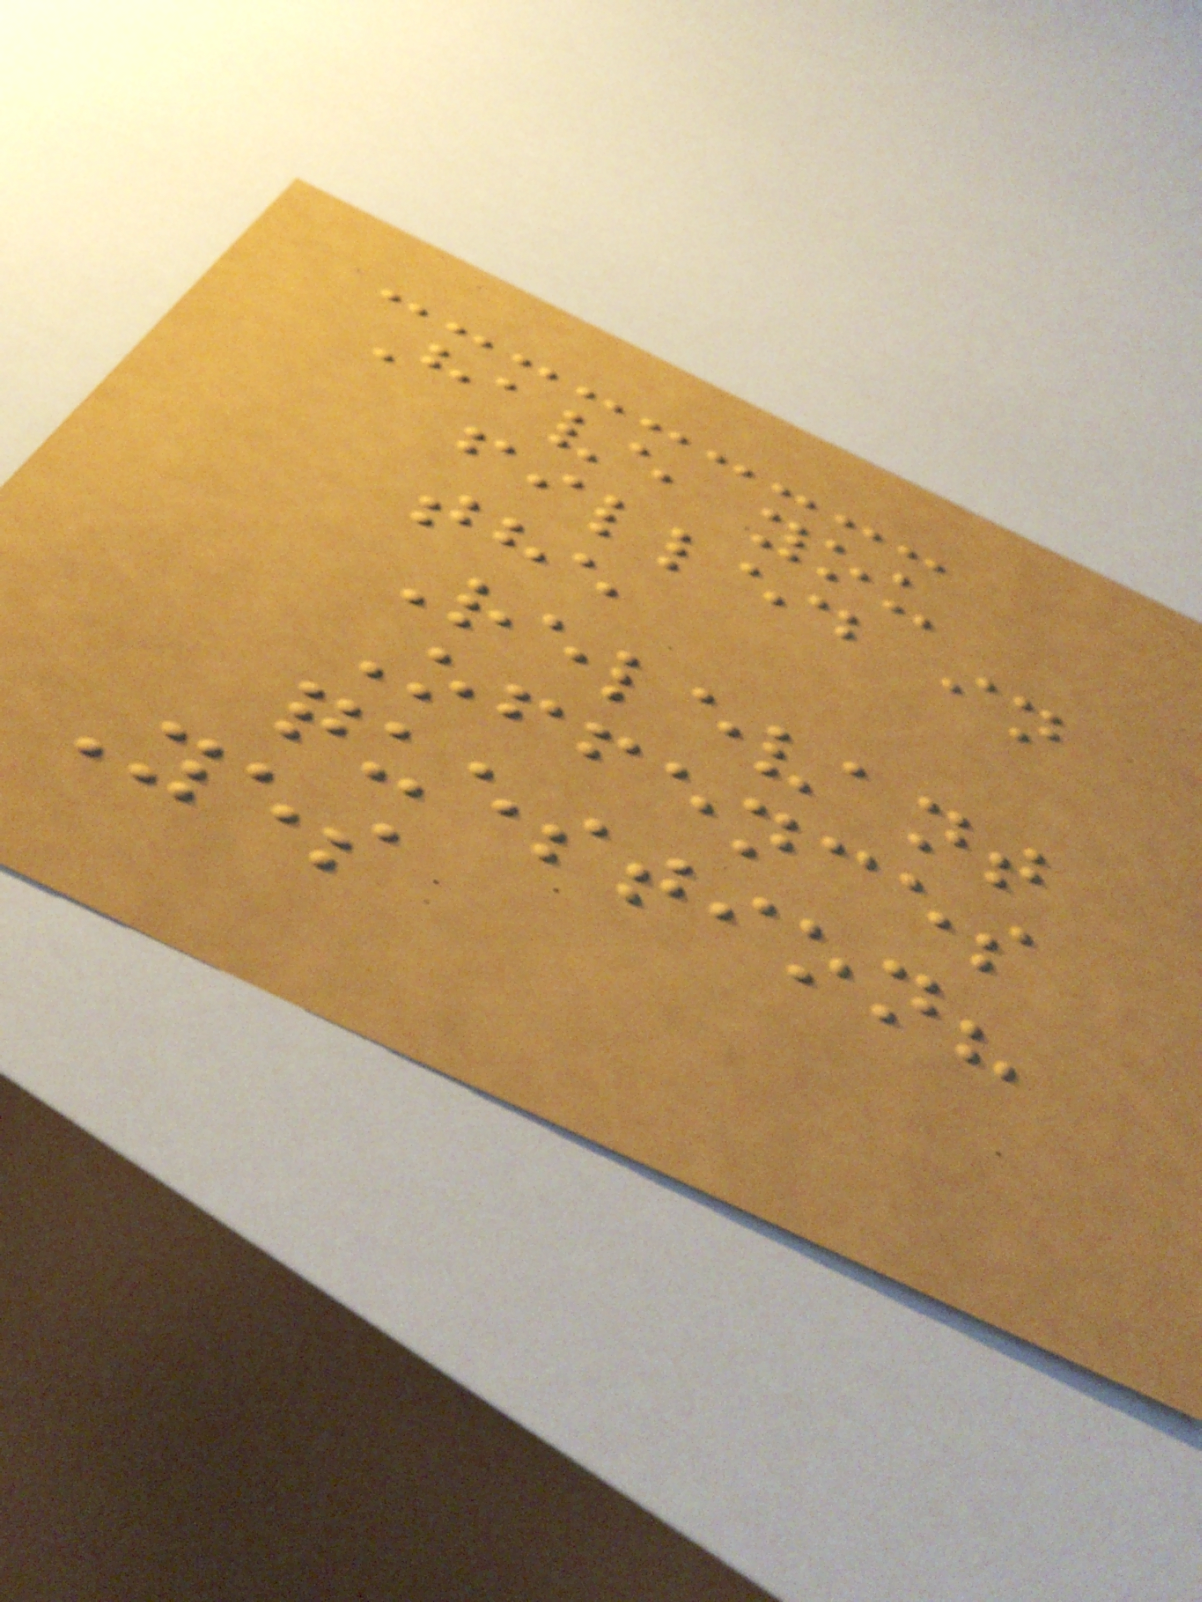Have you
filled in
the
Relevant
Offences
question?
Yes
